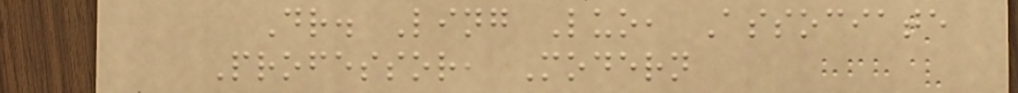Dr. Ling Luo, Associate
Professor, Modern
